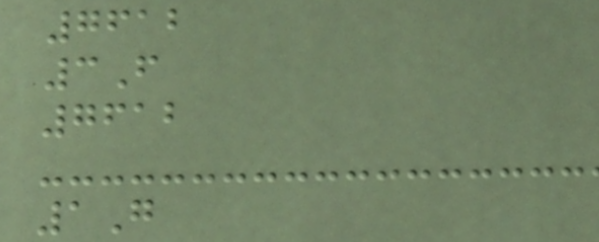7612
3F
7612
1G
